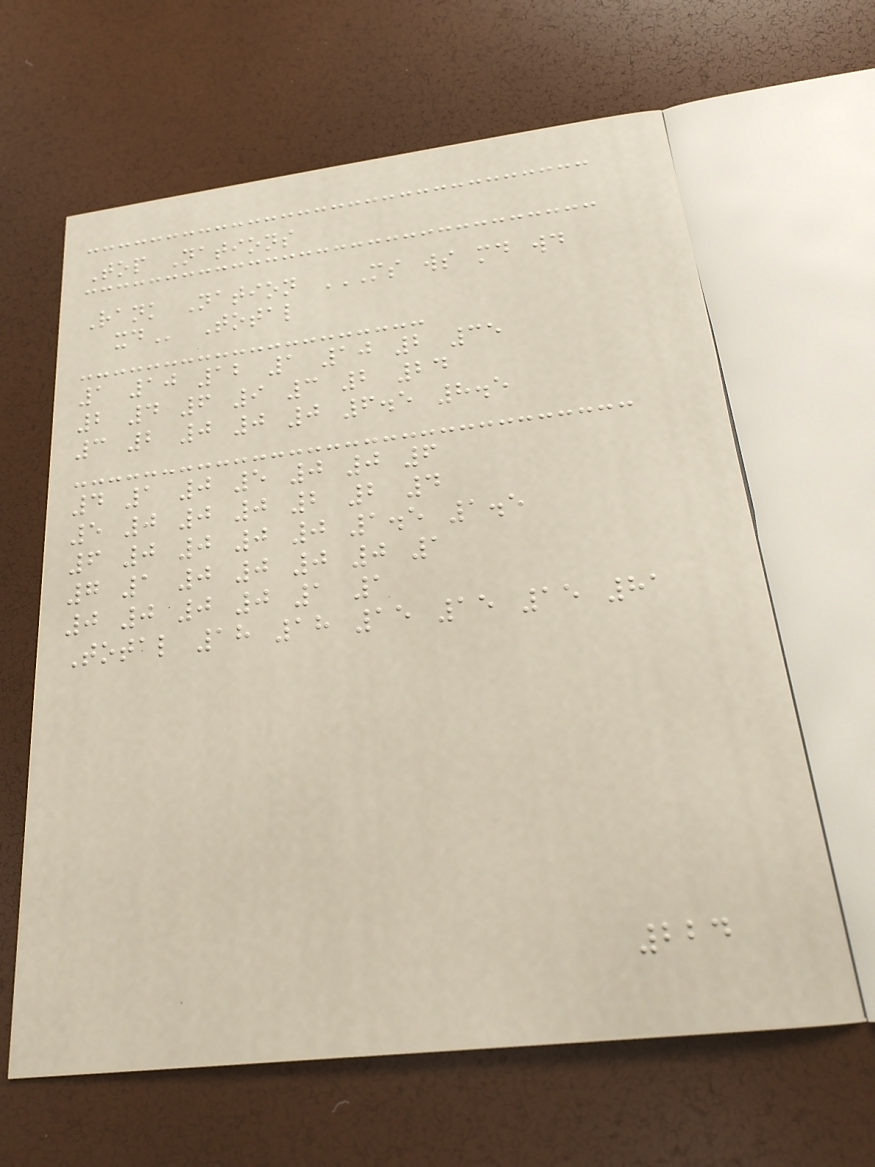Top Nations
Rank Nation MS WS MD WD
XD Total
1 10 12 1 10 2 35
2 4 6 9 3 2 24
3 2 0 0 0 6.5 8.5
4 1 0 5 0 0 6
5 0 0 0 2 2 4
6 0 0 0 0 1.5 1.5
7 1 0 0 0 0 1
0 0 0 0 1 1
Total 18 18 15 15 15 81
224
